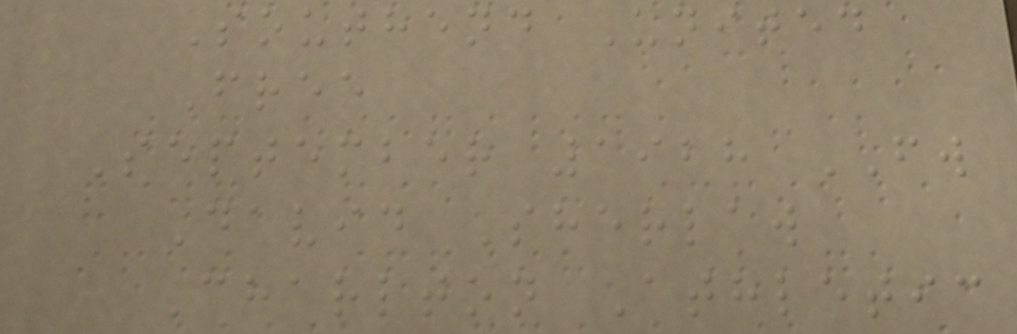Southend United
Free
September 1928 FW
David Sherlaw
Charlton Athletic
